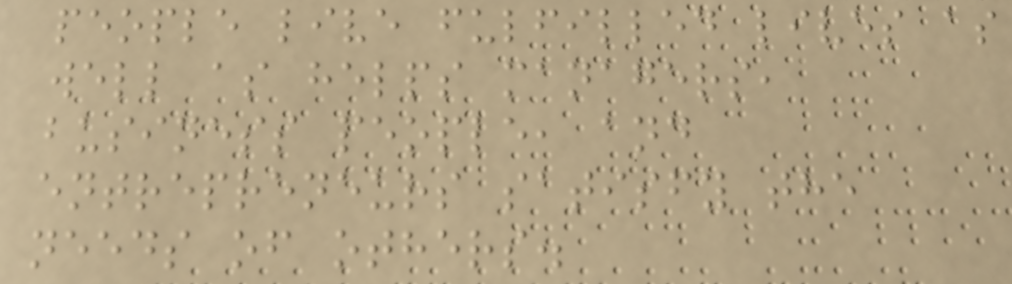people live fulfilled lives as
well as helps managers,
business people, and
entrepreneurs satisfy the
needs of others.
